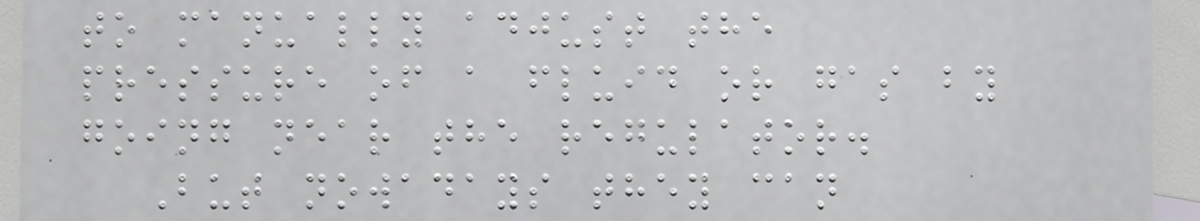to manually adjust the
pressure of a fluid or gas by
going near the regulator.
But nowadays they can
